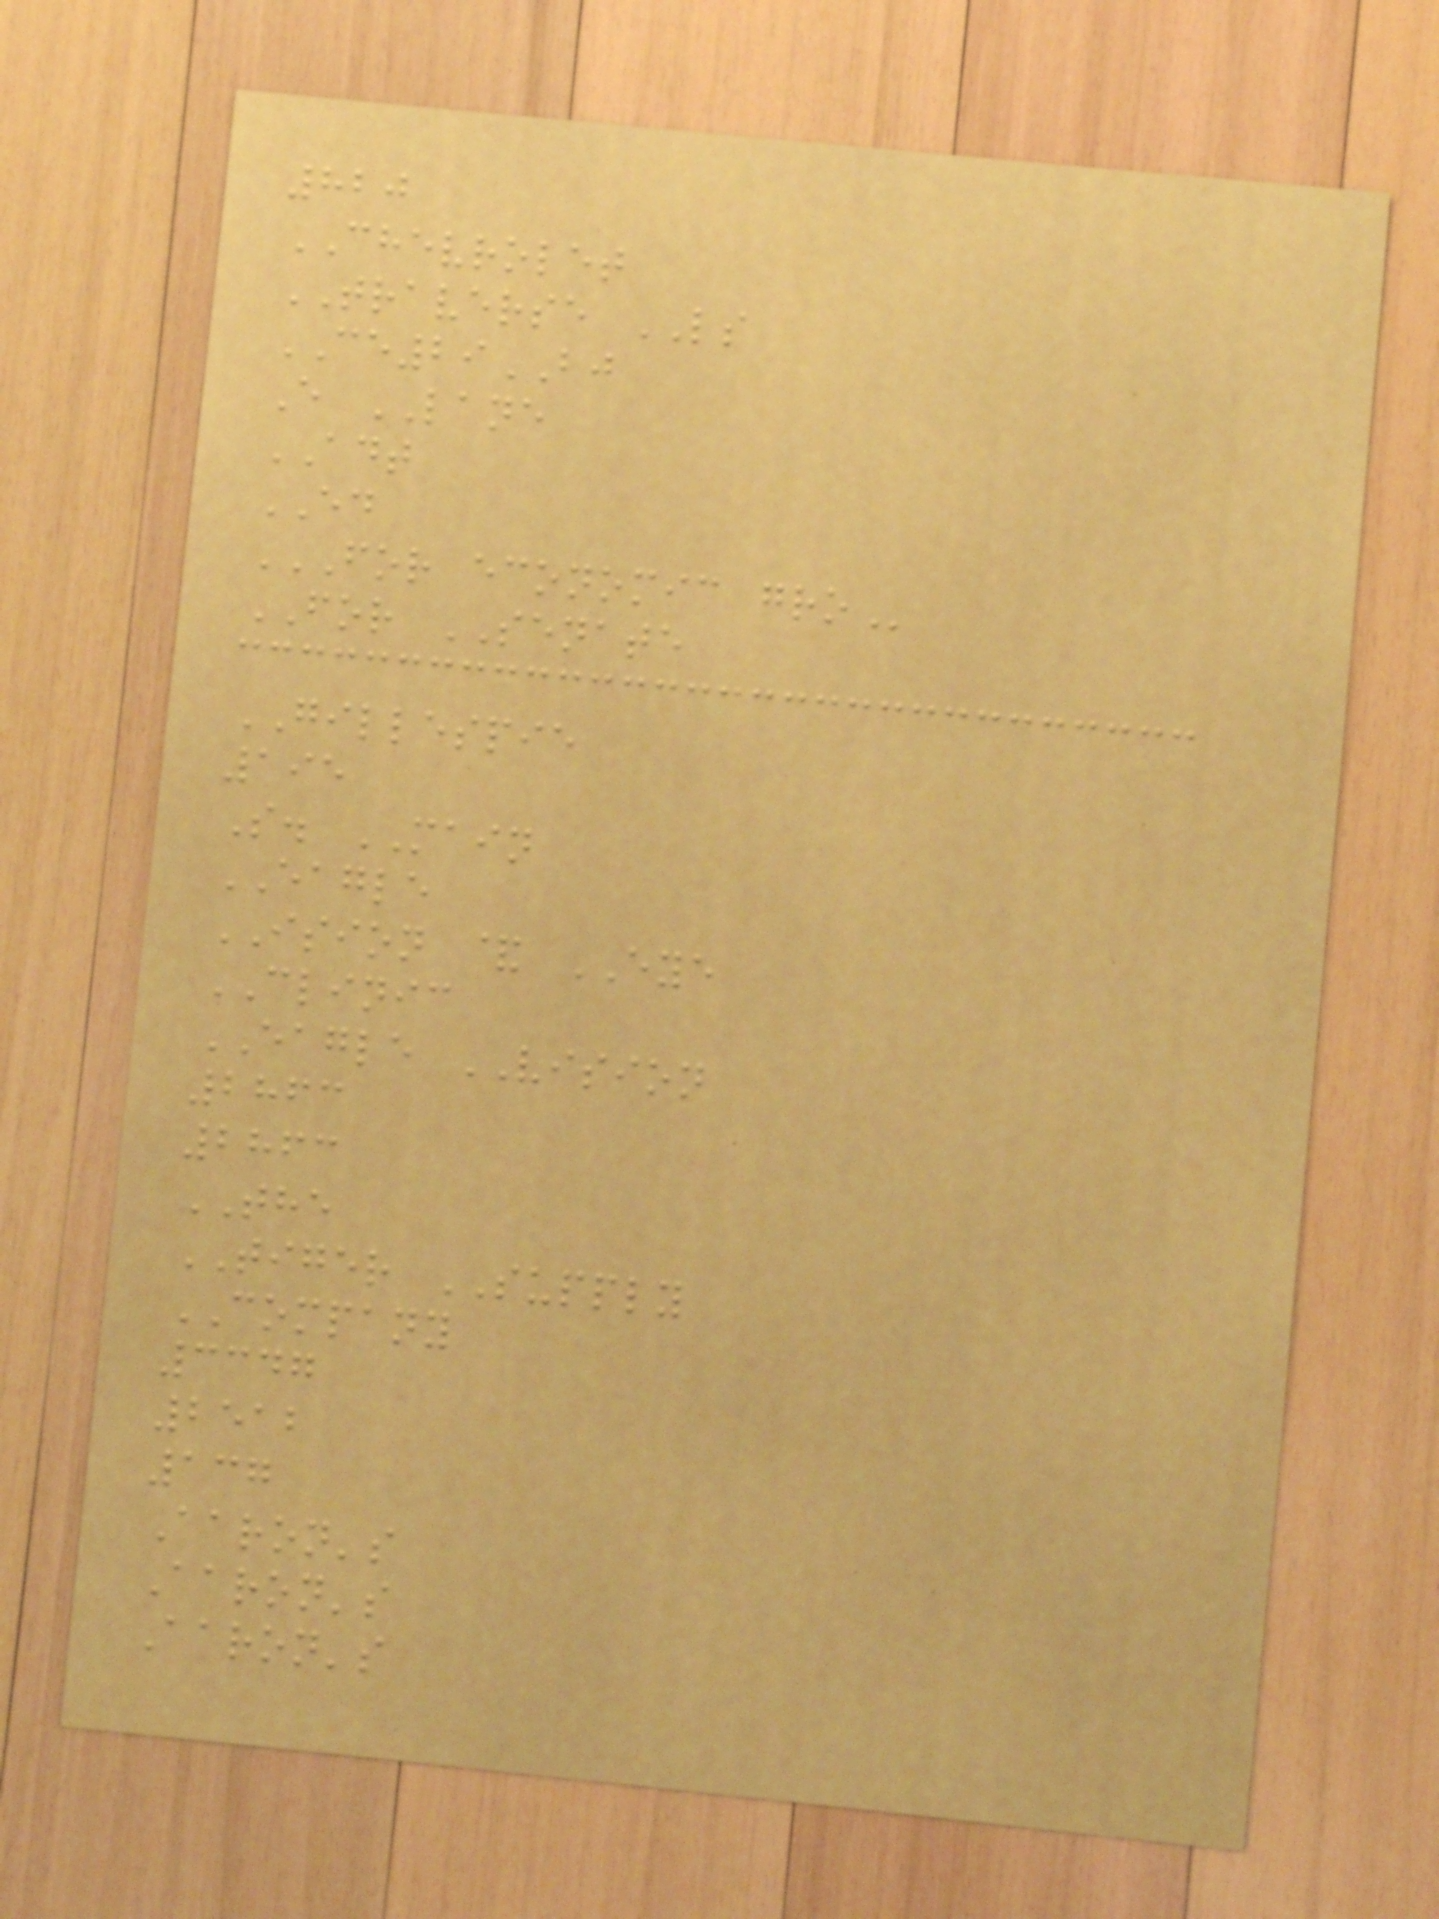820
CHEVROLET
TRAVERSE LS
CE29BJ
E LANE
ADT
ED
FOR ECONOMIC GRO
FOR SENATE
GILLESPIE
195
S. MAIN
EAGLE
ISION & EYE
CLINIC
EAGLE VISION
2863
2863
THE
TIGER SUPPLY
COMPANY
3347
2512
137
Aaron's
Aaron's
Aaron's
